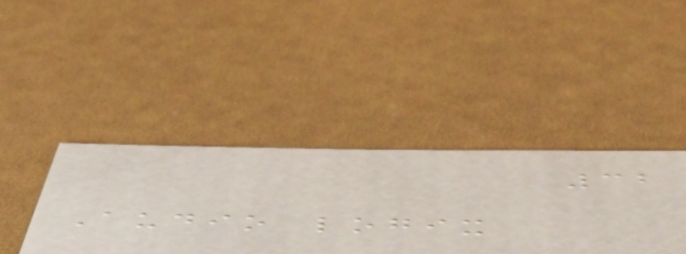32
Audio logix
